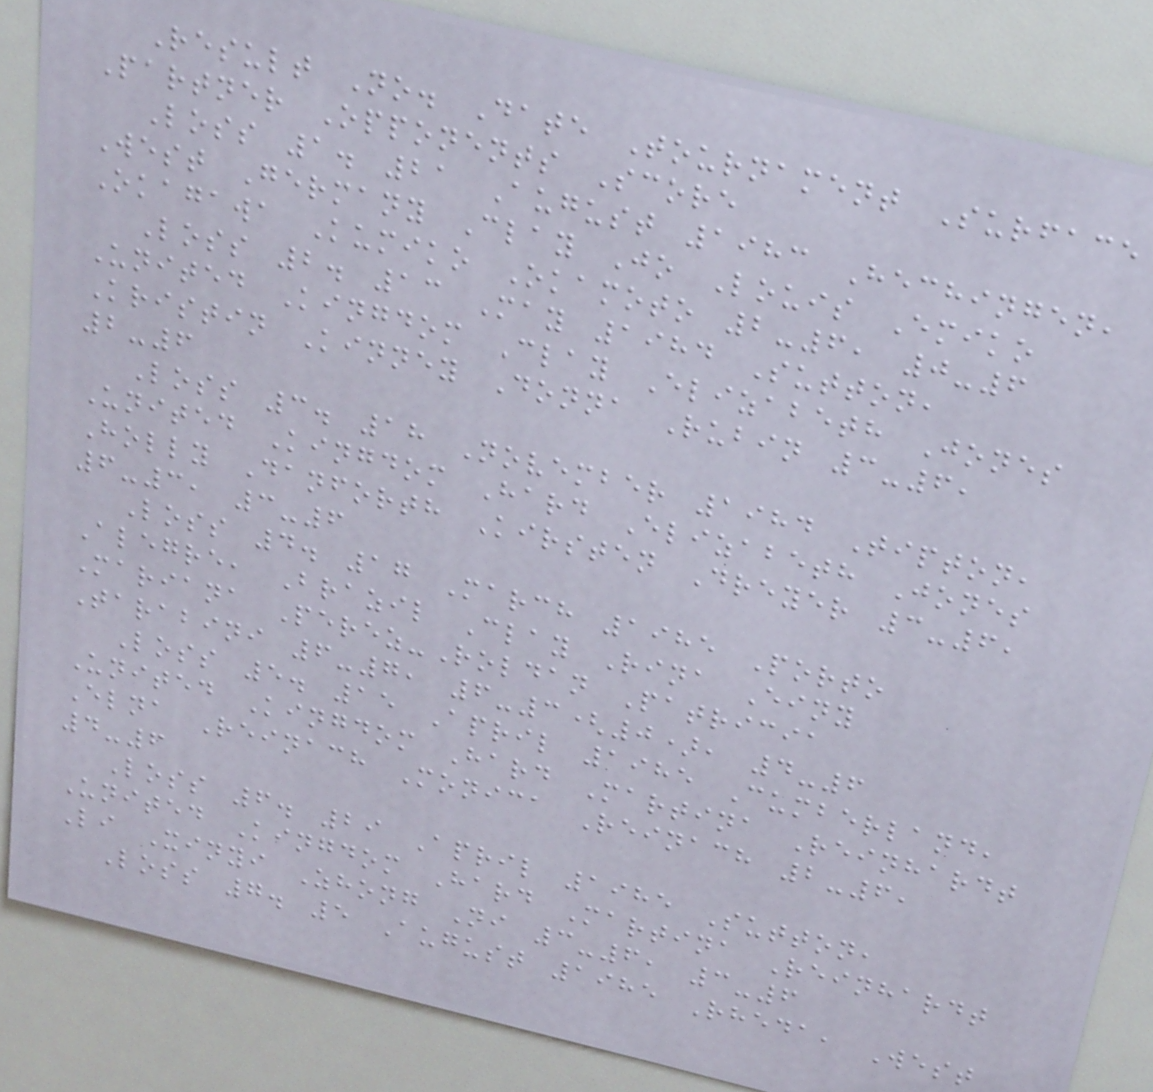Result No. Date Tournament Surface
Partner Opponents Score
Loss 1. 21 August 1983 Hechingen,
West Germany Clay Jo Louis Emiko
Okagawa Kumiko Okamoto 2-6, 0-6
Loss 2. 13 May 1984 Sutton,
United Kingdom Clay Elizabeth Jones
Kristin Kinney Donna Rubin 3-6,
2-6
Loss 3. 18 November 1984 Tipton,
United Kingdom Hard Elizabeth Jones
Holly Danforth Kirsten Dreyer 3-6,
6-3, 3-6
Loss 4. 17 March 1985 Porto
Alegre, Brazil Clay Rina Einy
Mariana Perez-Roldan Patricia
Tarabini 6-7, 6-3(0), 4-6
Loss 5. 15 April 1985 Cumberland,
United Kingdom Hard Martina Reinhardt
Elna Reinach Monica Reinach 2-6,
4-6
Loss 6. 29 April 1985 Sutton,
United Kingdom Hard Martina Reinhardt
Li Xinyi Zhong Ni 3-6, 3-6
Loss 7. 5 August 1985 Rheda, West
